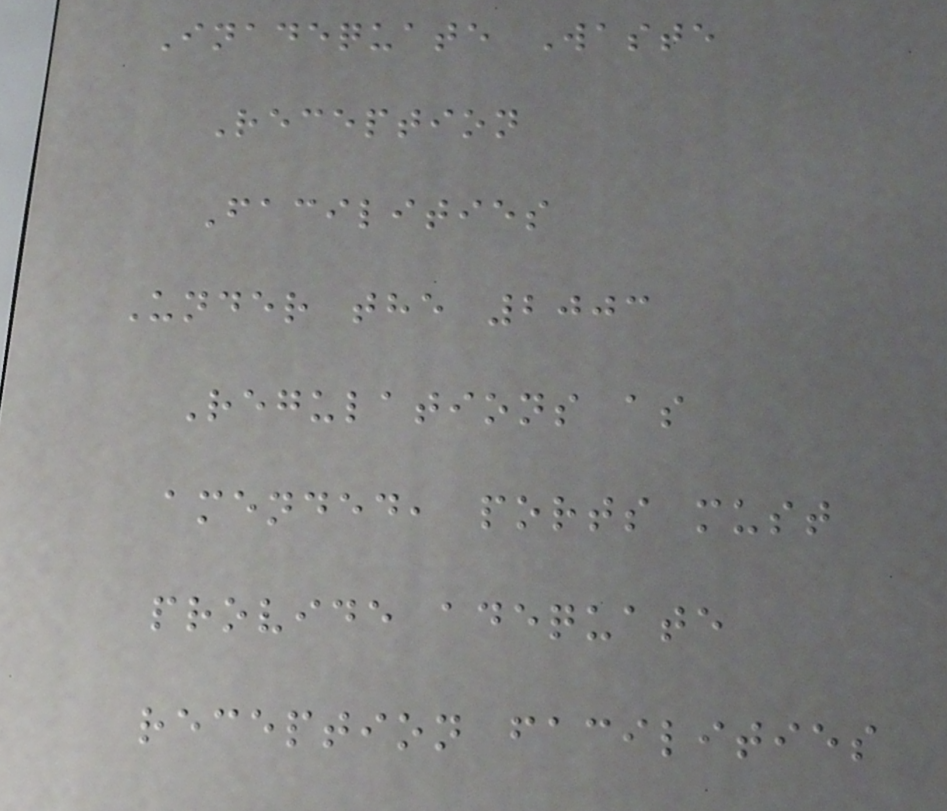Inadequate Waste
Reception
Facilities
Under the 2003
Regulations as
amended, ports must
provide adequate
reception facilities
